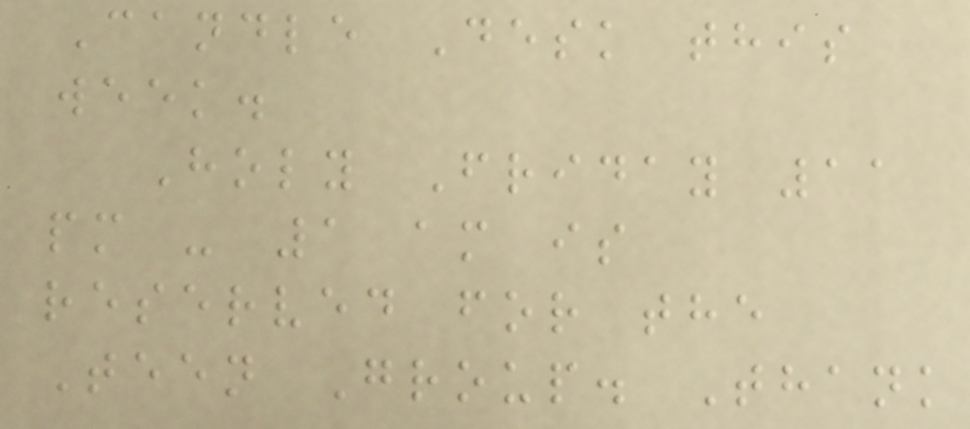Candle Desk this
week.
Holy Friday 11
pm - 1 am is
reserved for the
Teen Group. Thank
